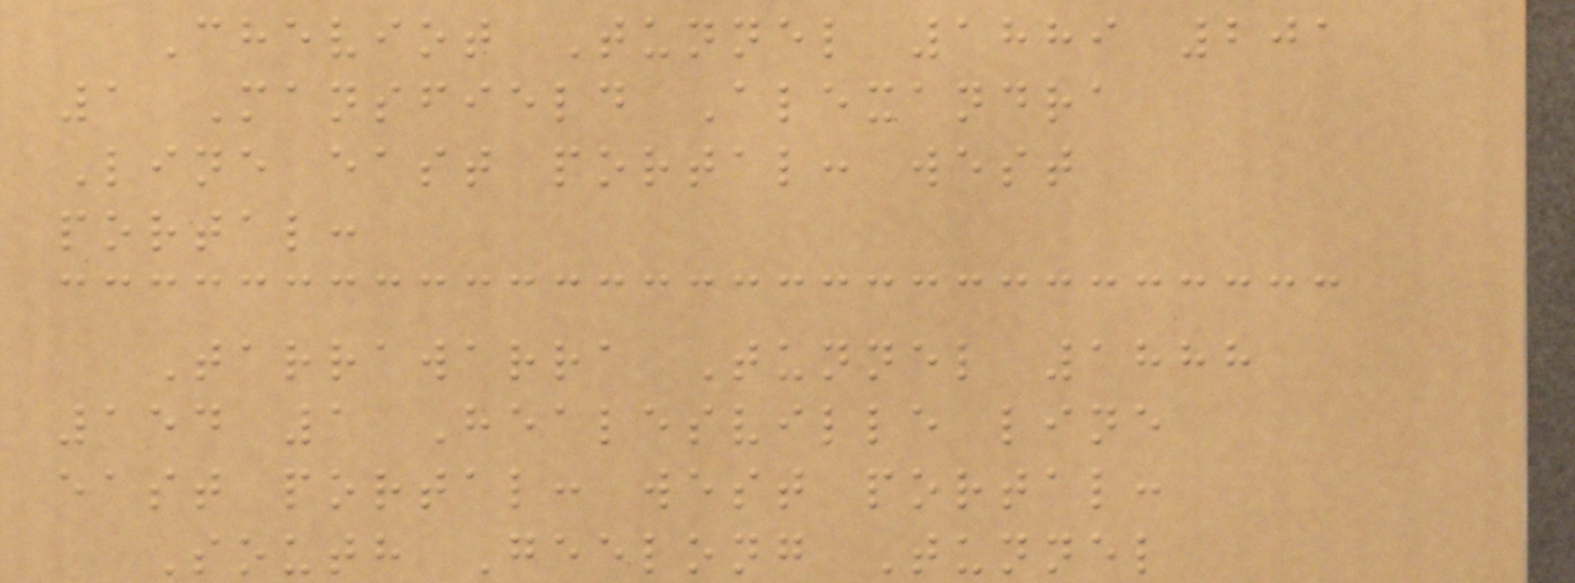Cheviot Tunnel 1889 201
1 Mansfield Alexandra
Line east portal: west
portal:
Tarrawarra Tunnel 1888
154 1 Healesville line
east portal: west portal:
South Geelong Tunnel
